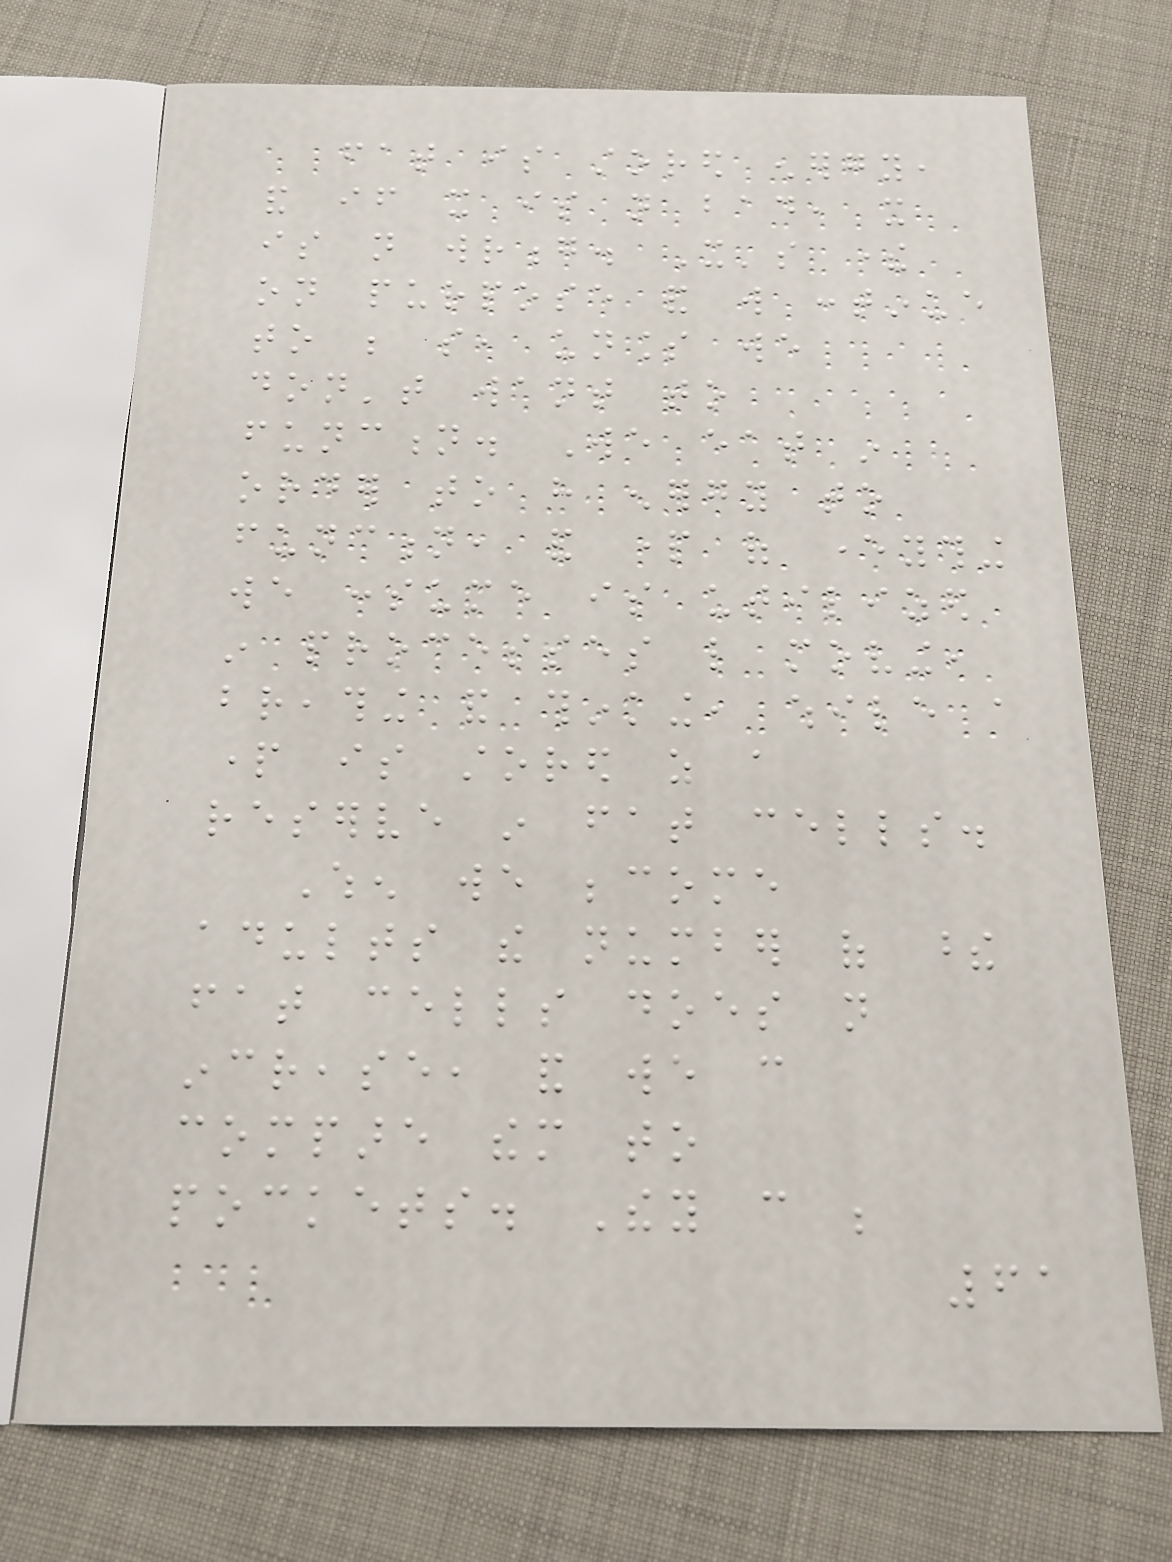fat is stored energy,
and if it is not bad, it
is not wrong. It's there
on purpose and will continue
to be so, unless we
don't want to
function. We eat in
order to have energy to
function, and part of everything
we consume is utilized
in processes like moving,
breathing and thinking, while a
part is stored as a
reserve in fat cells.
When we become
adults the number of these
fat cells does not
increase, and we can
compare them to
pockets. They can be
61
